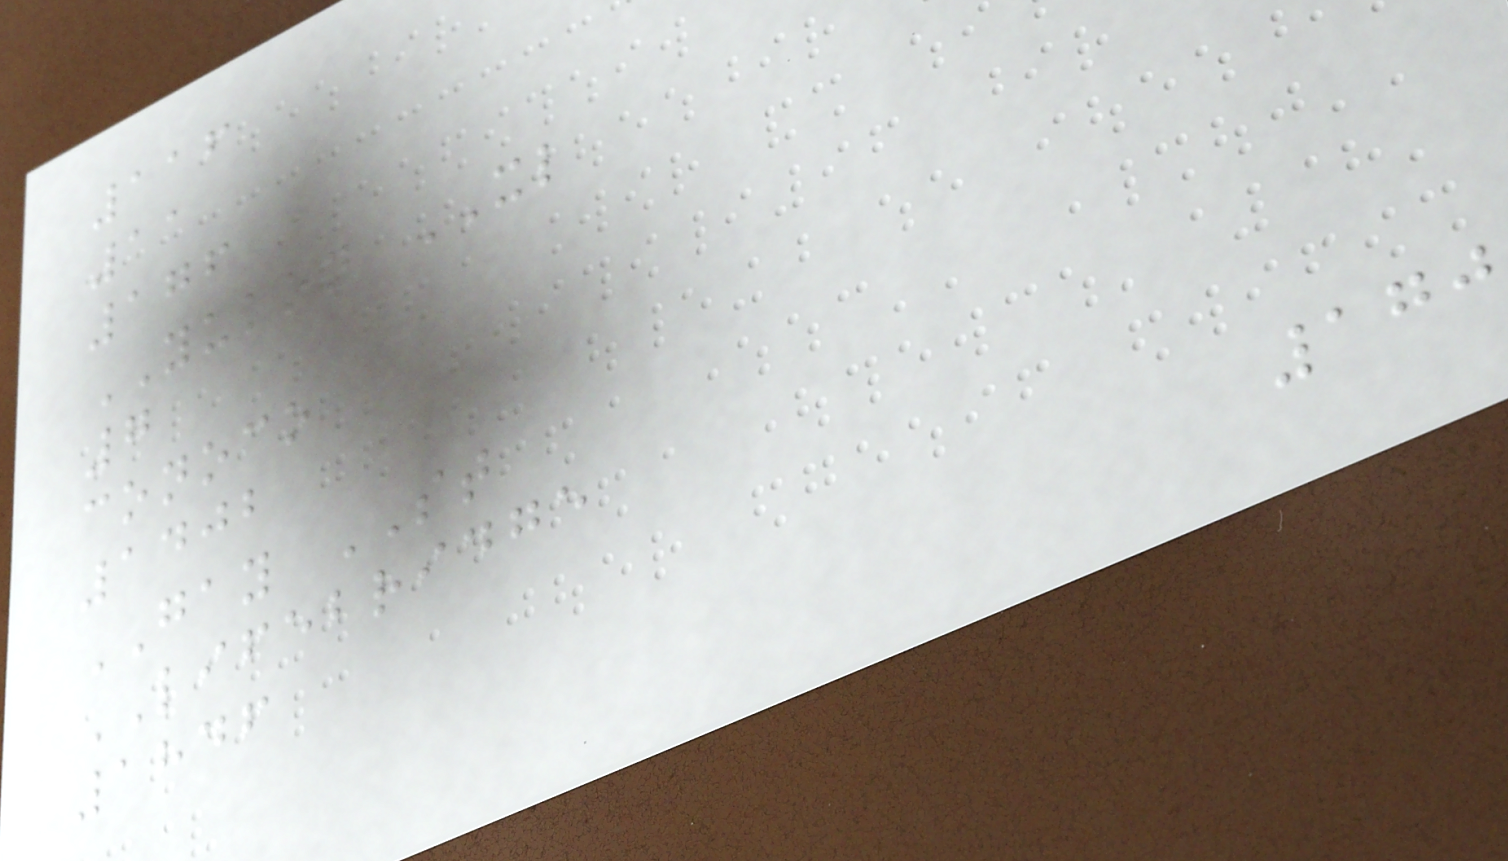116
11
176
YUKON XL
7
conoco
1402
GAY ST
LIFEBRIDGE
1846
170
